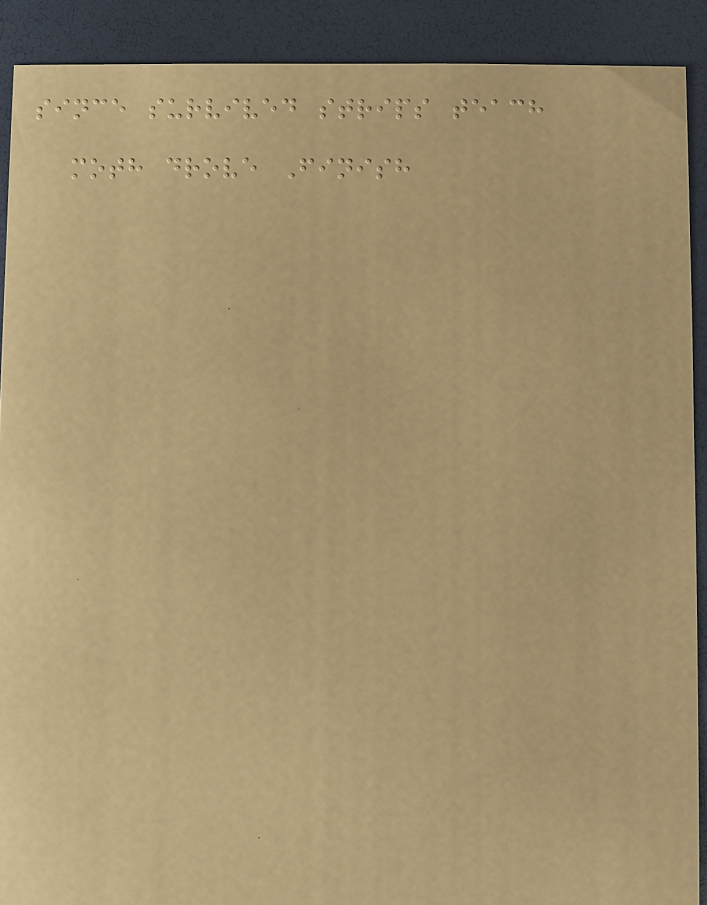since survived strips teach
moth drove Finish
